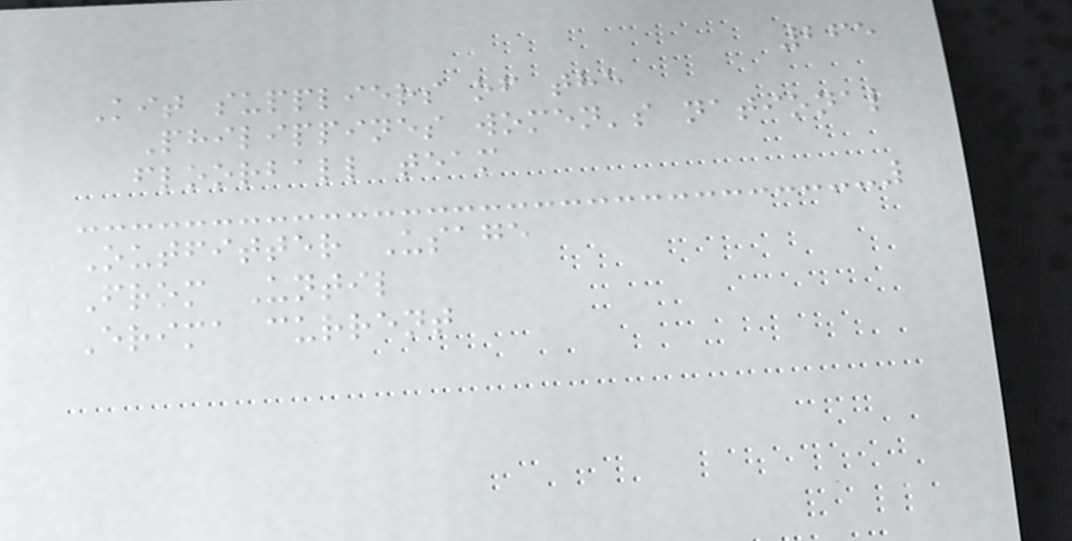265
Kit suppliers of the
Philippines women's national
floorball team
Outfitter Usage
From Until
Erima current
